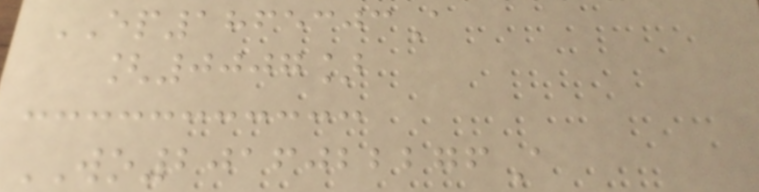EP1865303A
[0007]
WO2016022276A
